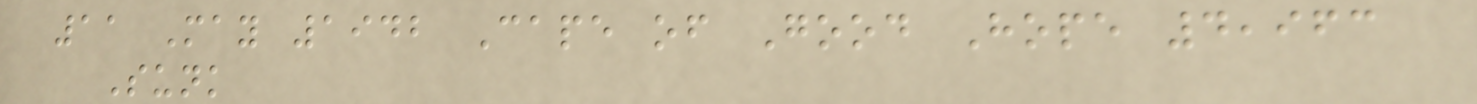11 May 1942 Cape of Good Hope 4,963
Sunk
